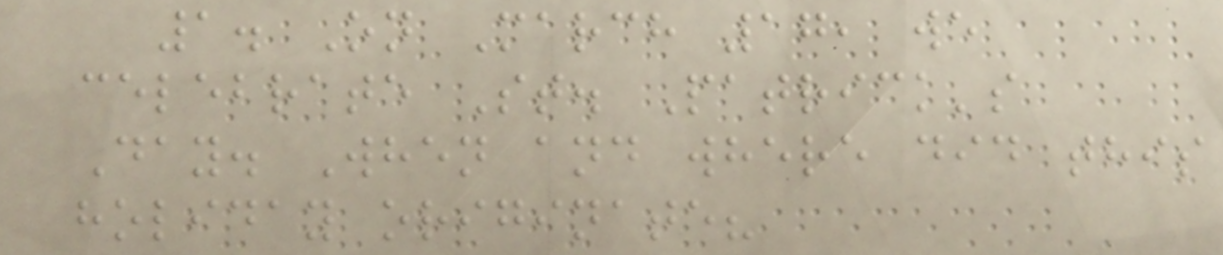1. On March 17, we
celebrate St. Patrick's
Day. When and where did this
holiday originate?
